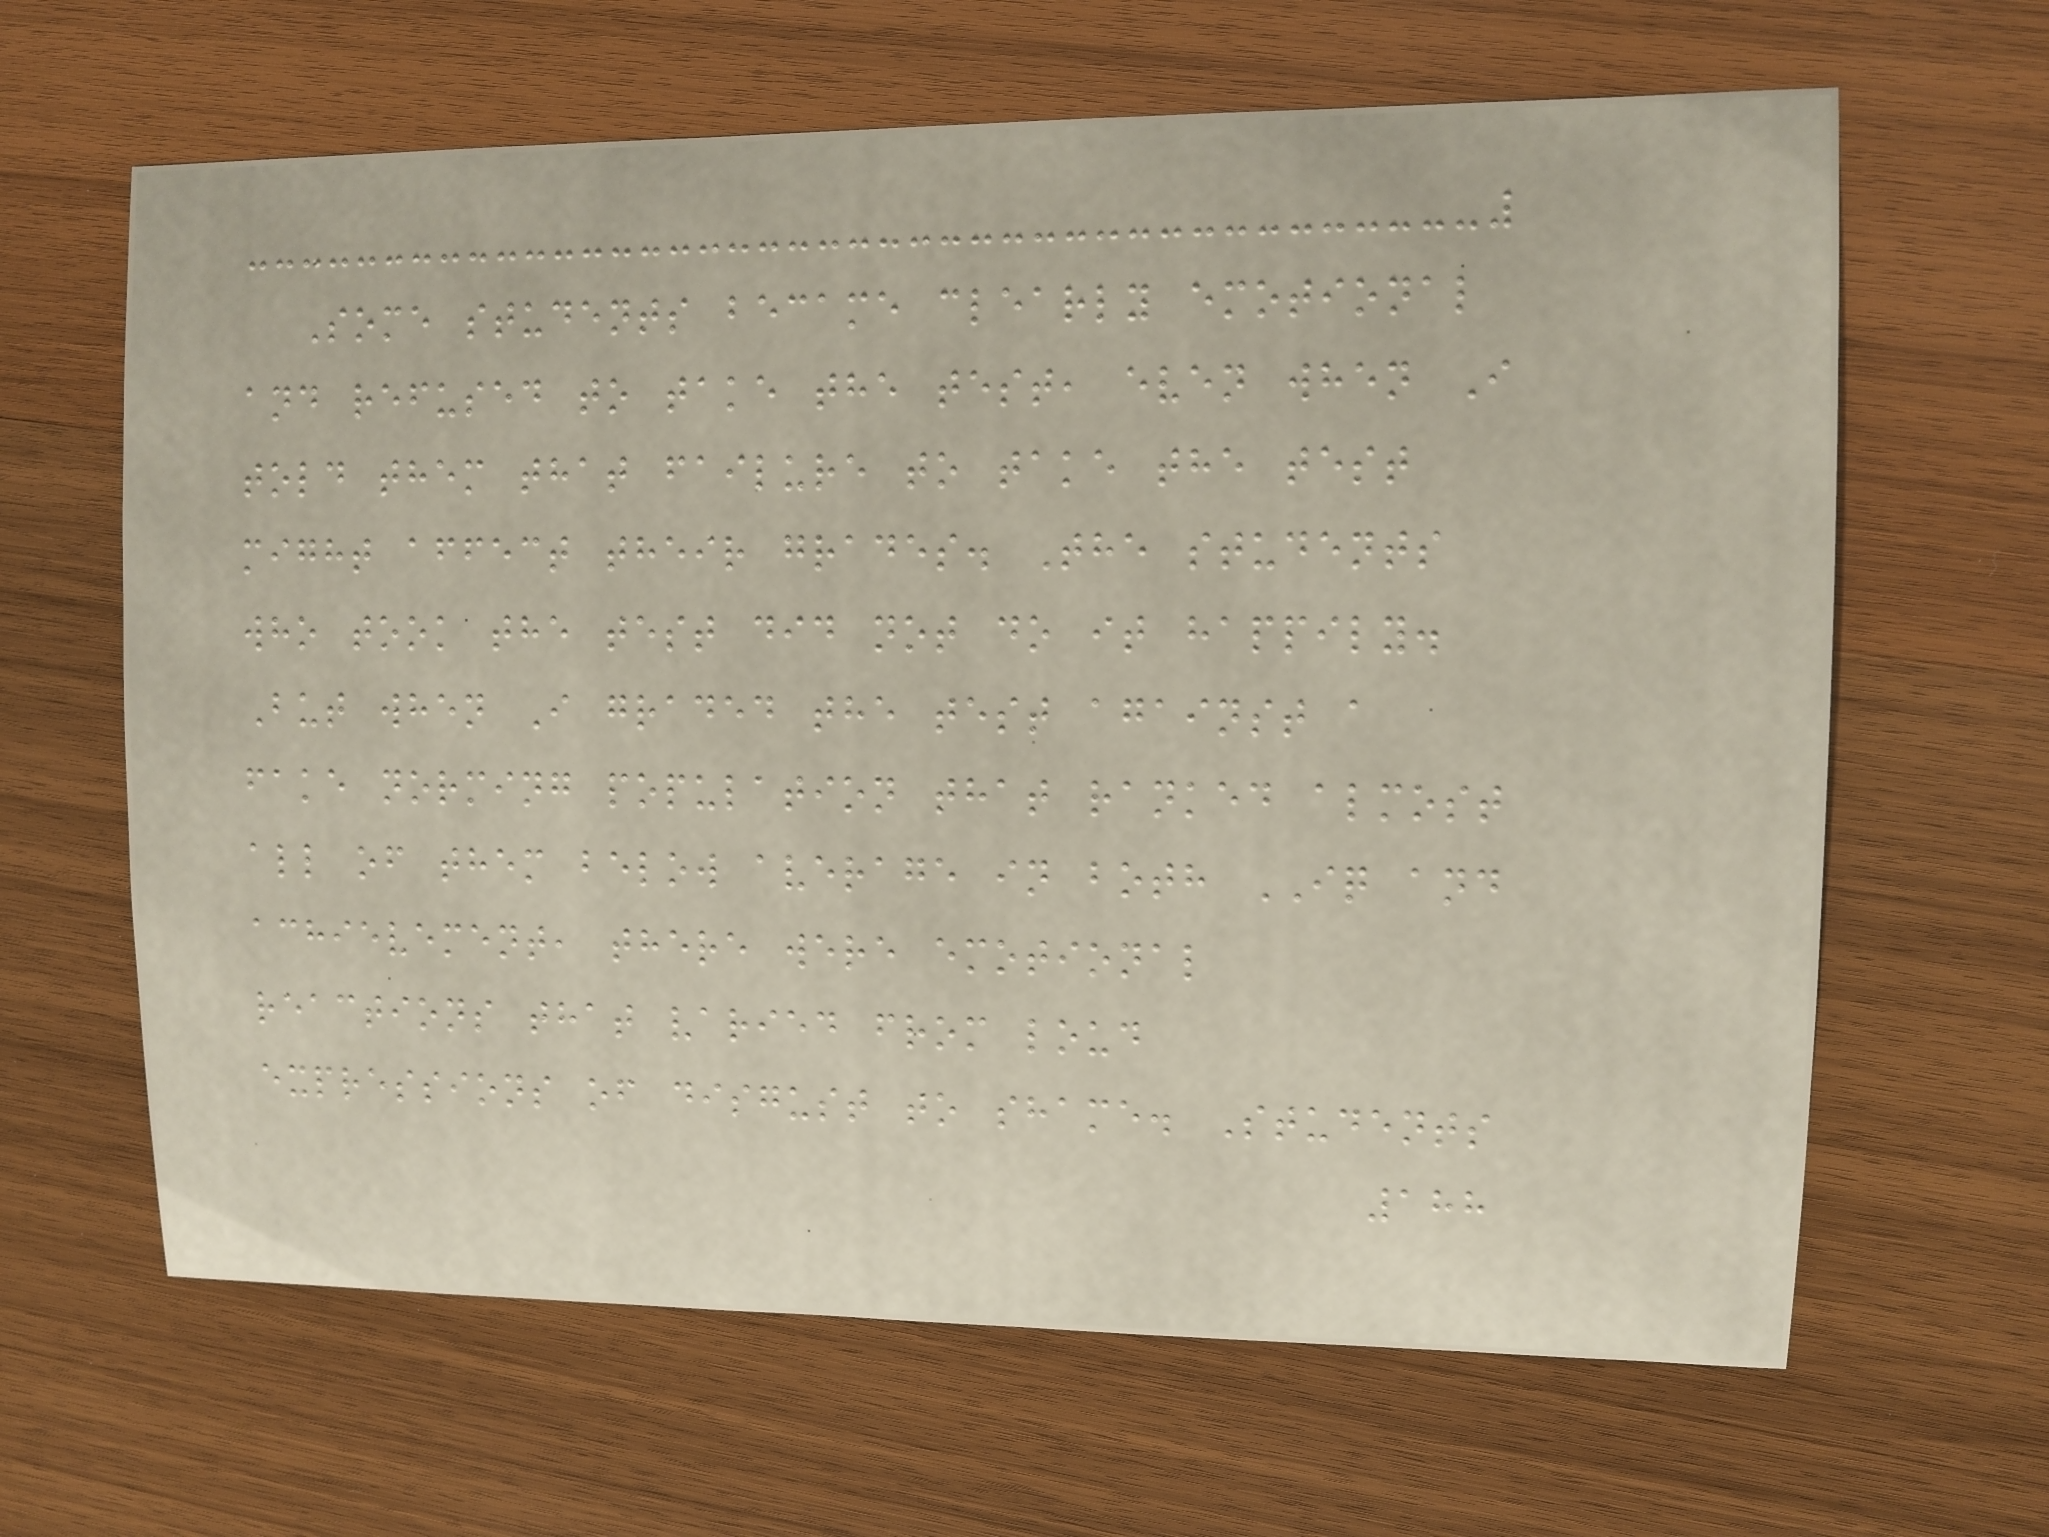Some students became clearly emotional
and refused to take the test, even when I
told them that failure to take the test
might affect their grades. The students
who took the test did not do it happily.
But when I graded the test against a
fake norming population that ranked almost
all of them below average in both IQ and
achievement, there were emotional
reactions that varied from loud
expressions of disgust to shame. Students
188
